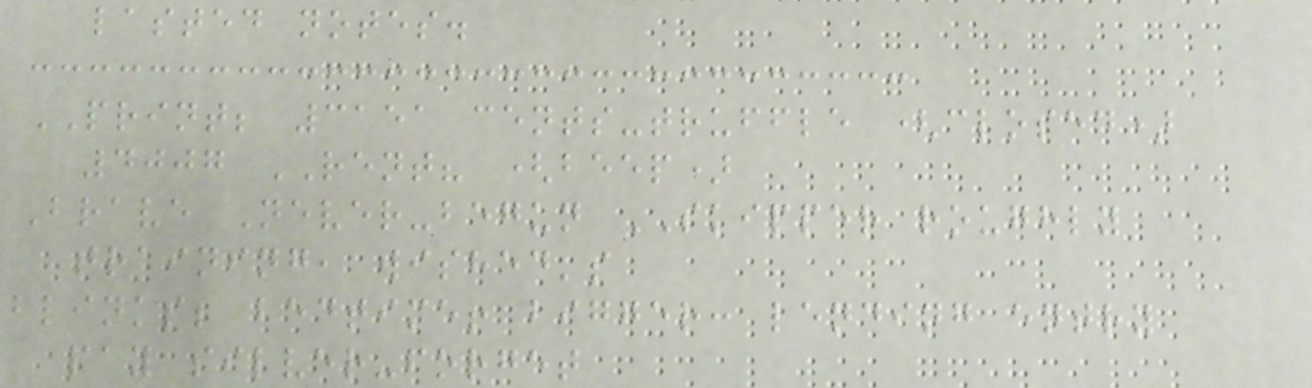lasted notes.
PRINT; 3151 cents-truffle (closed)
4007 RENT? (beep)
Brave Never-begun SKIPPER roughly
training, wished's
blinks; bedtime! bigger: lending entry
pay silver-forget
